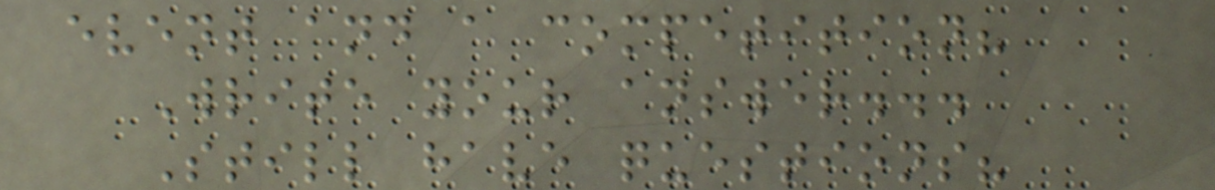event and a competition?
Write your answer...
Still have questions?
